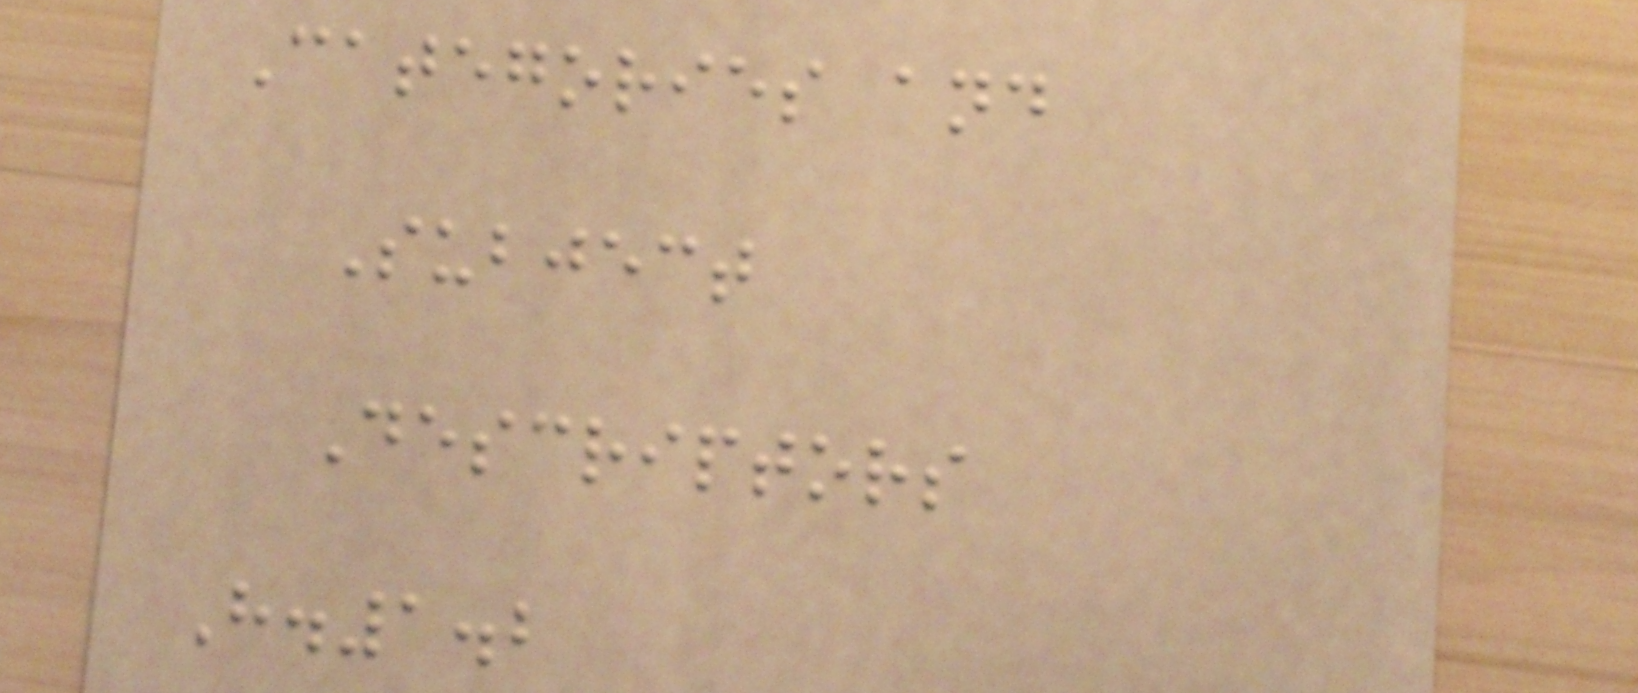Categories and
Subject
Descriptors
H.1.2
